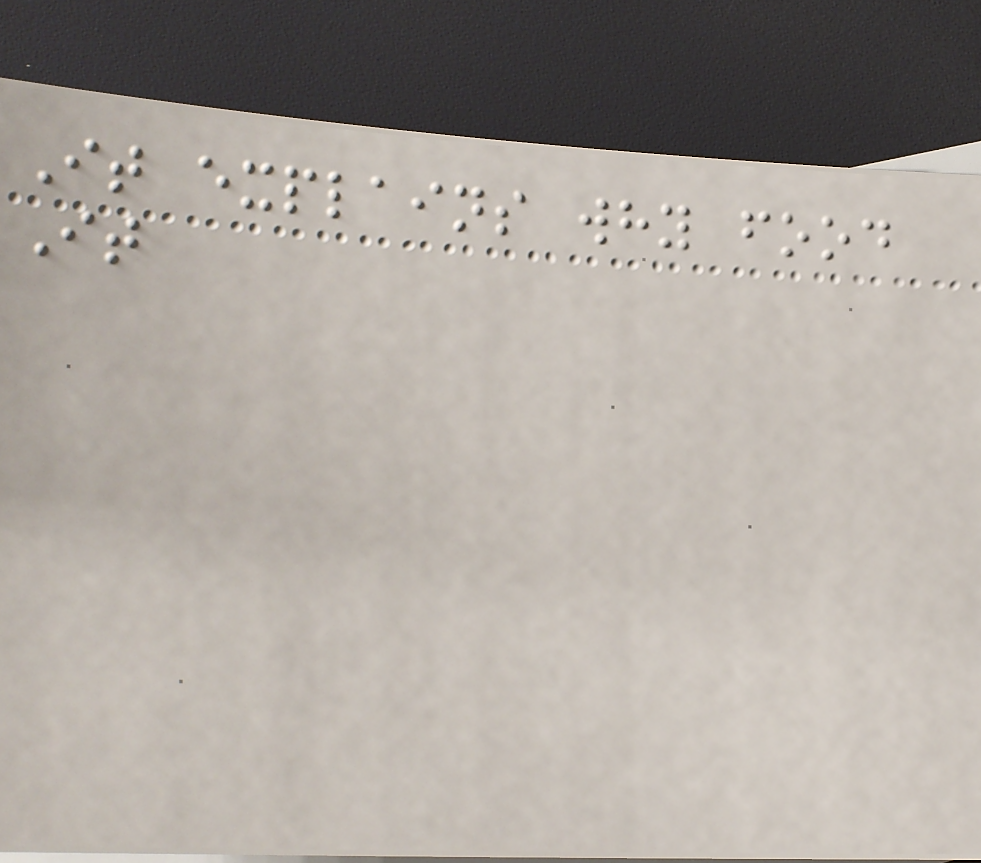It explains why food
It
